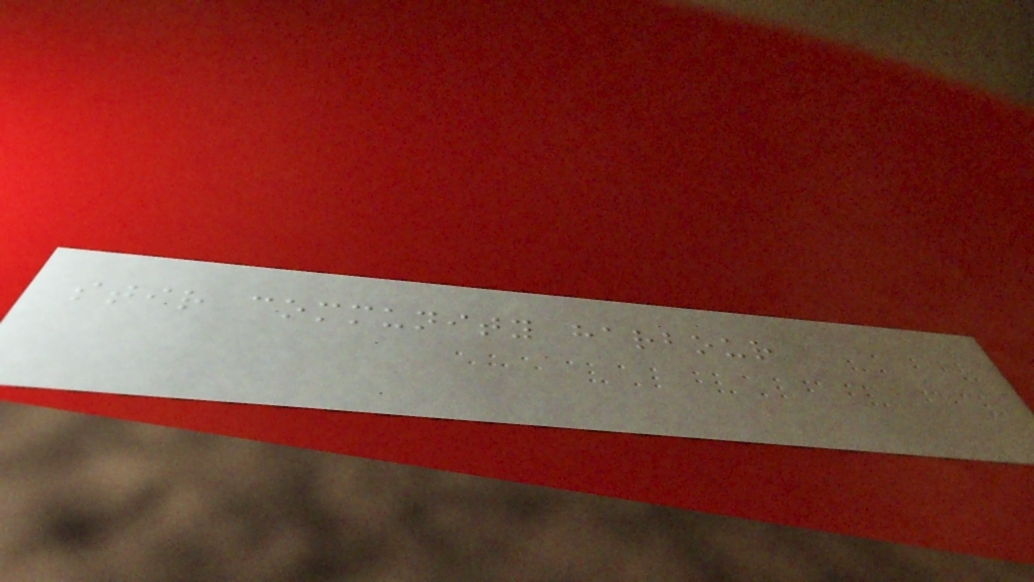stir community harbour
